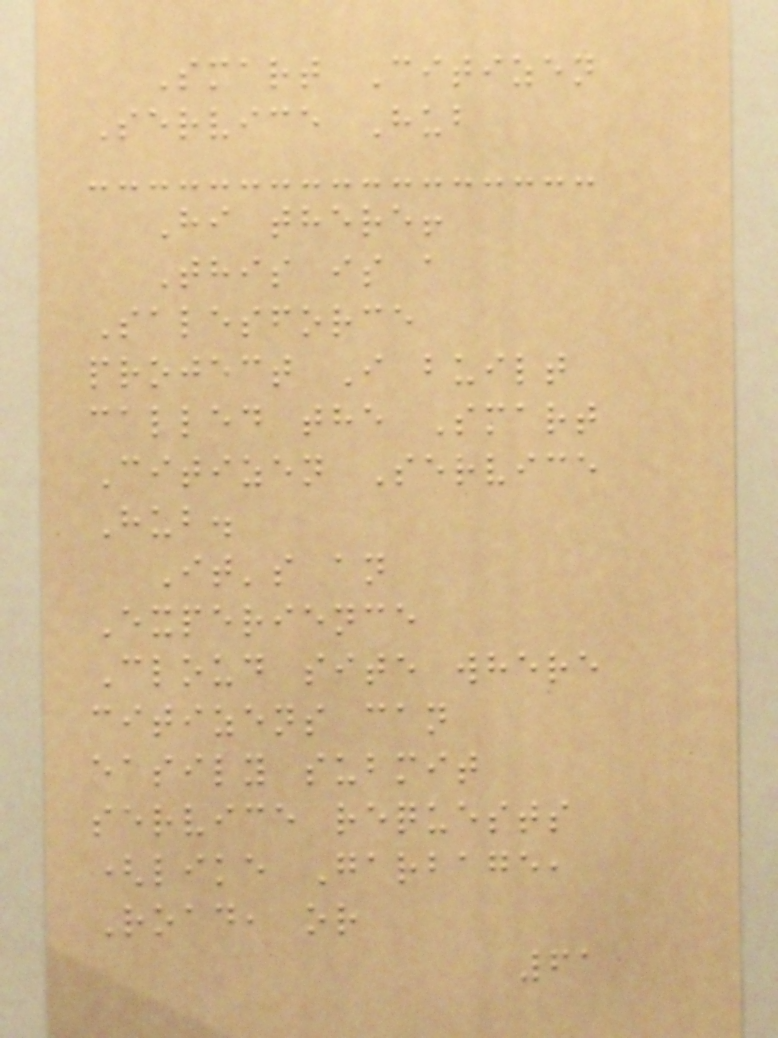Smart Citizen
Service Hub
Hi there!
This is a
Salesforce
project I built
called the Smart
Citizen Service
Hub.
It's an
Experience
Cloud site where
citizens can
easily submit
service requests
(like Garbage,
Road, or
61
